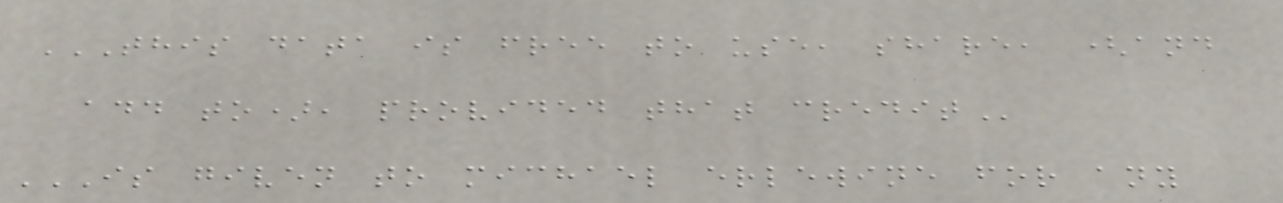THIS DATA IS FREE TO USE, SHARE, (AND
ADD TO), PROVIDED THAT CREDIT
IS GIVEN TO MICHAEL ERLEWINE FOR ANY
